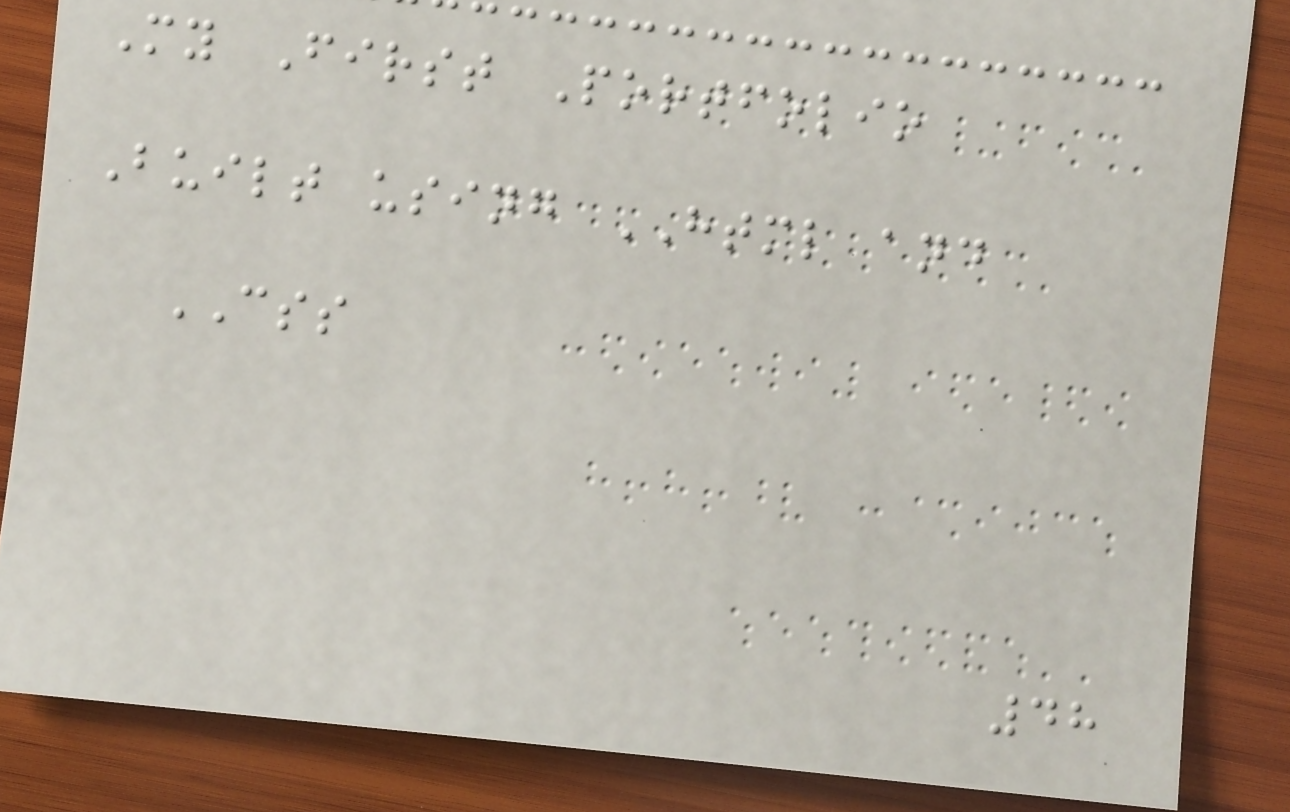My First Portfolio
Built using HTML and
CSS
48
